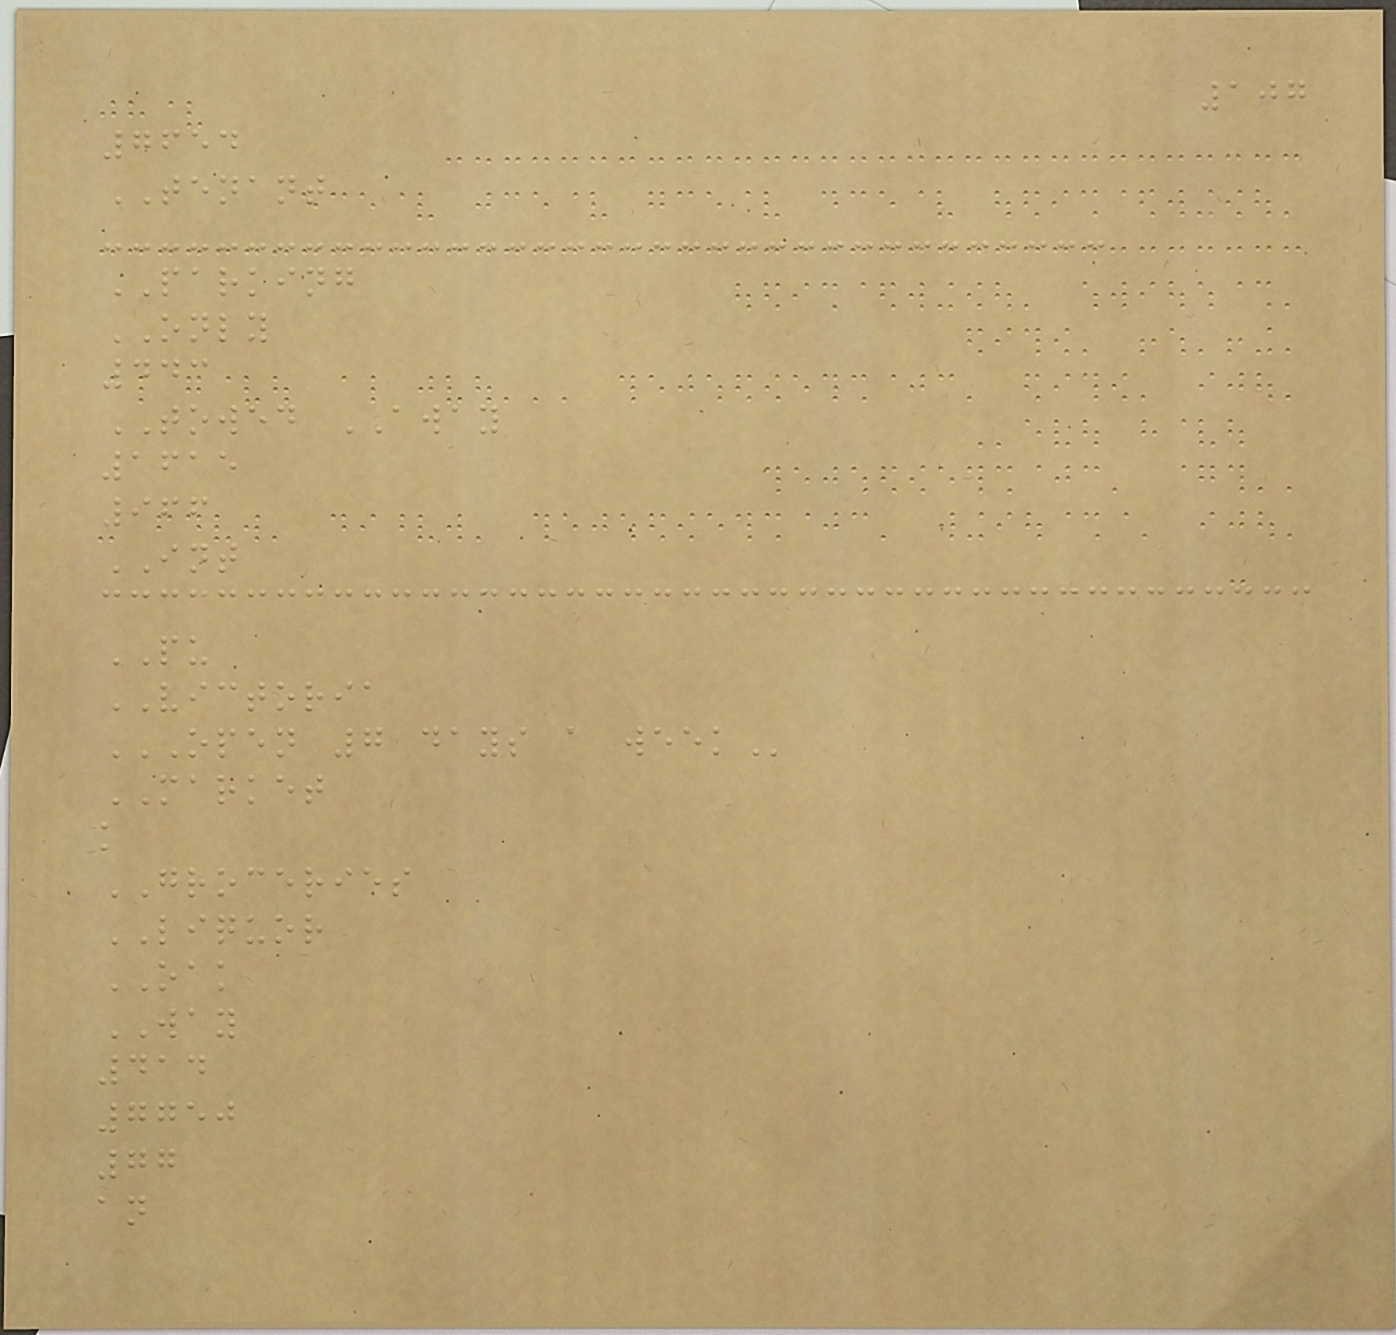107
7654
TENANT
PARKING
ONLY
443
TOWED AWAY
1615
966
INT
PU
VICTORIA
OPEN 7 DAYS A WEEK
MARKET
k
GROCERIES
LIQUOR
OAK
WAY
414
7750
77
an
